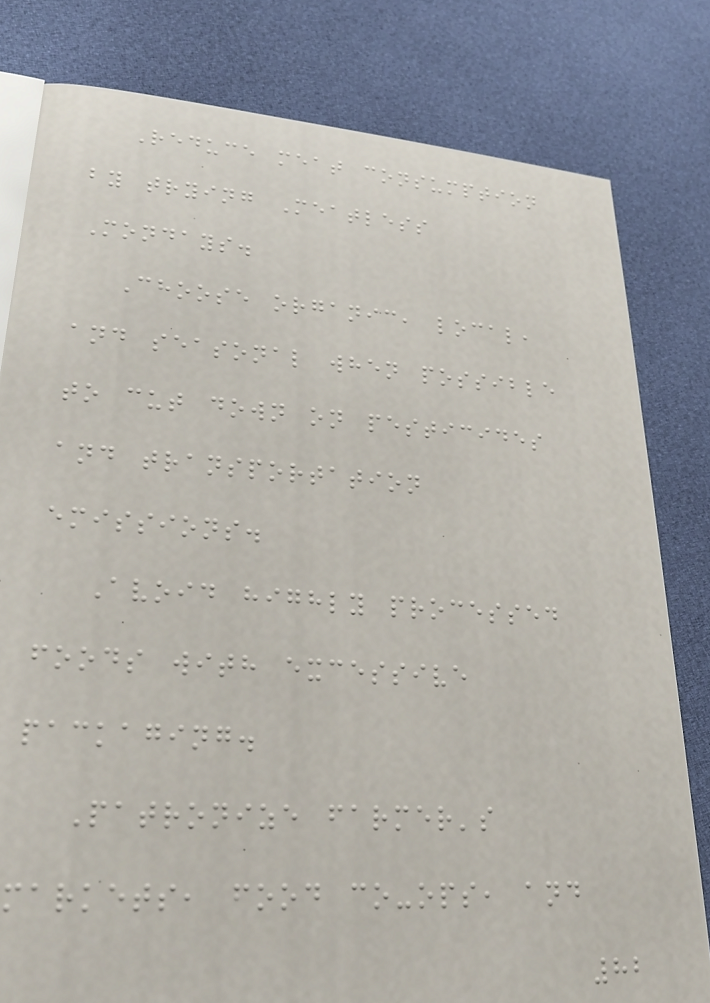Reduce meat consumption
by trying Meatless
Mondays.
Choose organic, local,
and seasonal when possible
to cut down on pesticides
and transportation
emissions.
Avoid highly processed
foods with excessive
packaging.
Patronize farmer's
markets, food co-ops, and
82
